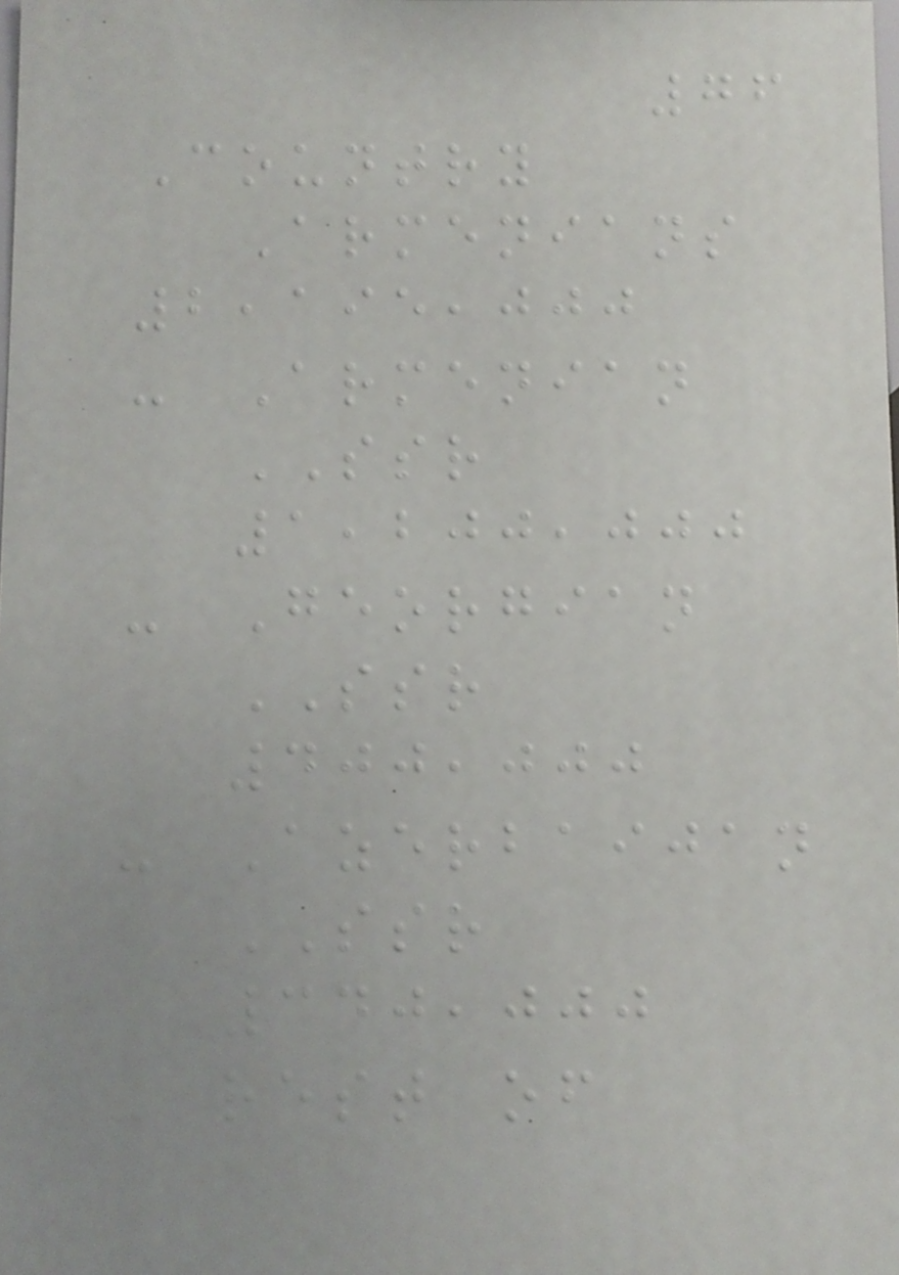76
Country
Armenians
2,195,000
- Armenian
SSR
1,200,000
- Georgian
SSR
400,000
- Azerbaijan
SSR
340,000
- rest of
